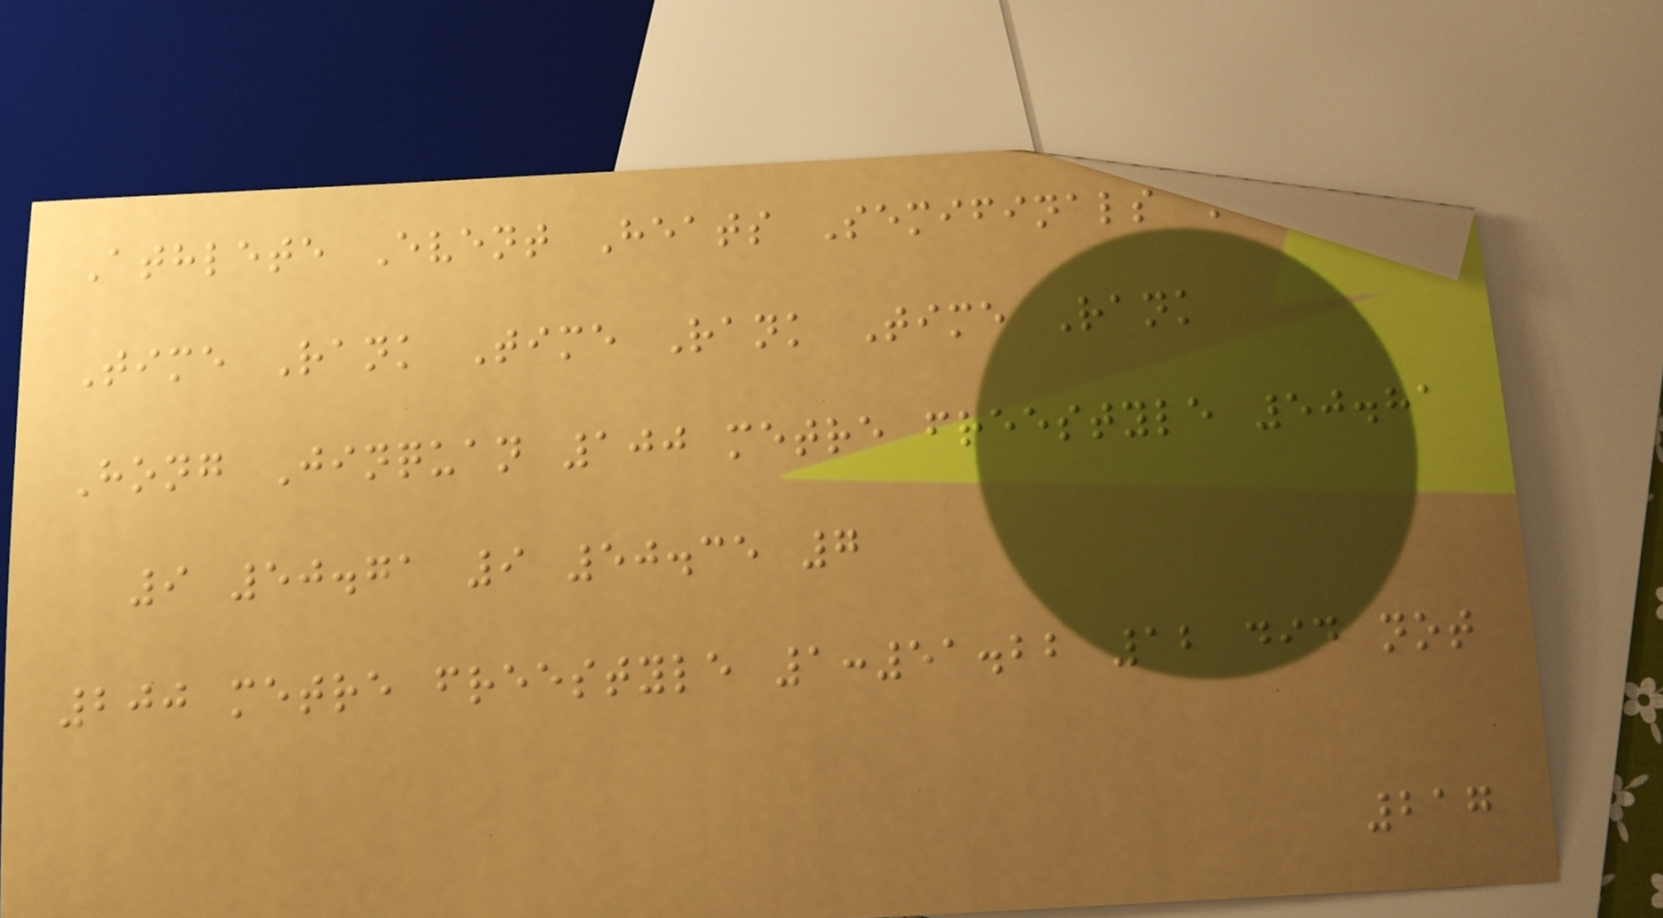Athlete Event Heats Semifinals Final
Time Rank Time Rank Time Rank
Hong Jinquan 100 metre freestyle 50.81
9 50.71 9 50.35 7
200 metre freestyle 1:51.22 12 did not
217
